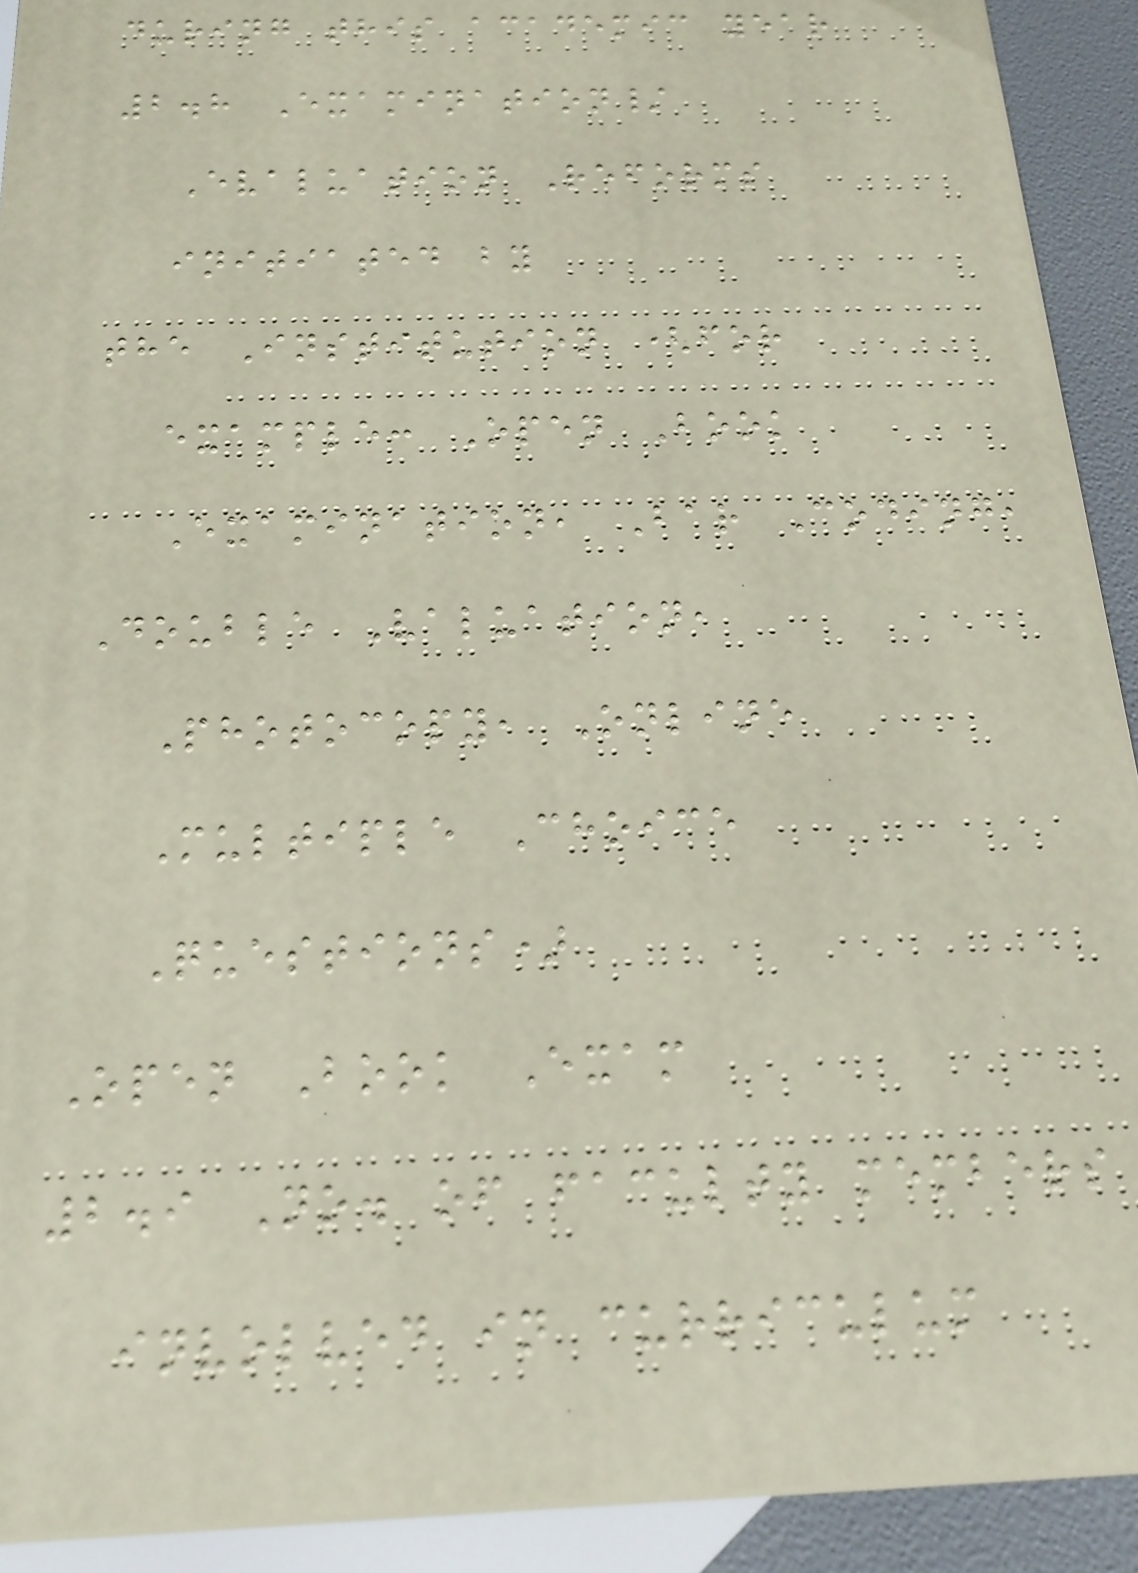during this academic year
2.8 Examination/
Evaluation Reforms
initiated by
the Institution (for
example: Open Book
Examination, Bar Coding,
Double Valuation,
Photocopy, Online
Multiple Choice
Questions)
Open Book Exam
2.9 No. of faculty members
involved in curriculum
